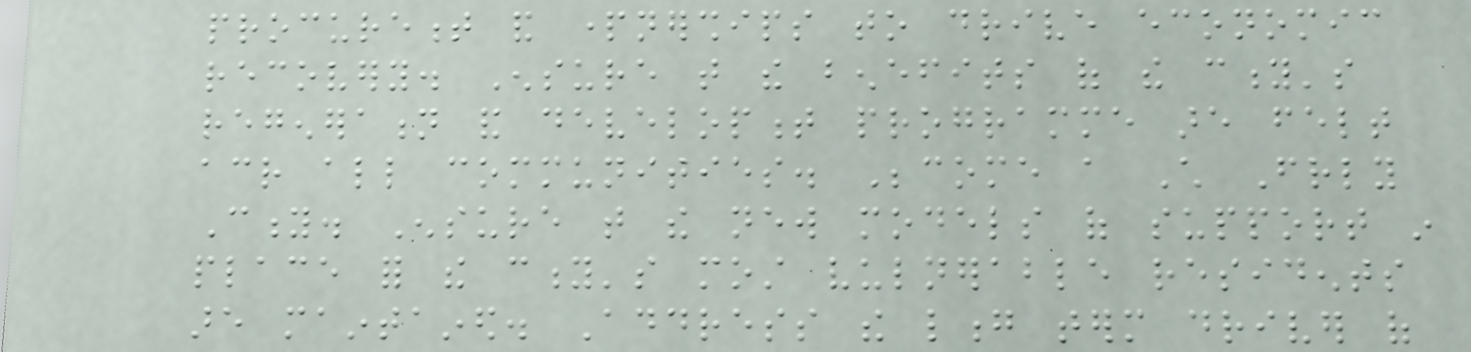procurement and partnerships to drive economic
recovery. Ensure that the benefits of the city's
regeneration and development programme are felt
across all communities. Become a Child Friendly
City. Ensure that the new models of support in
place for the city's most vulnerable residents
are maintained. Address the long term driver of
